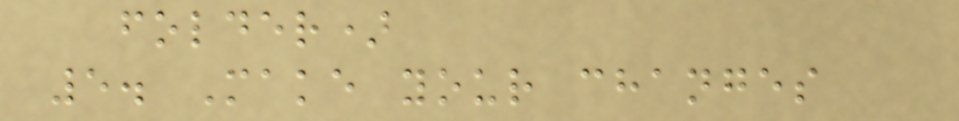folder)
5. Make your changes
